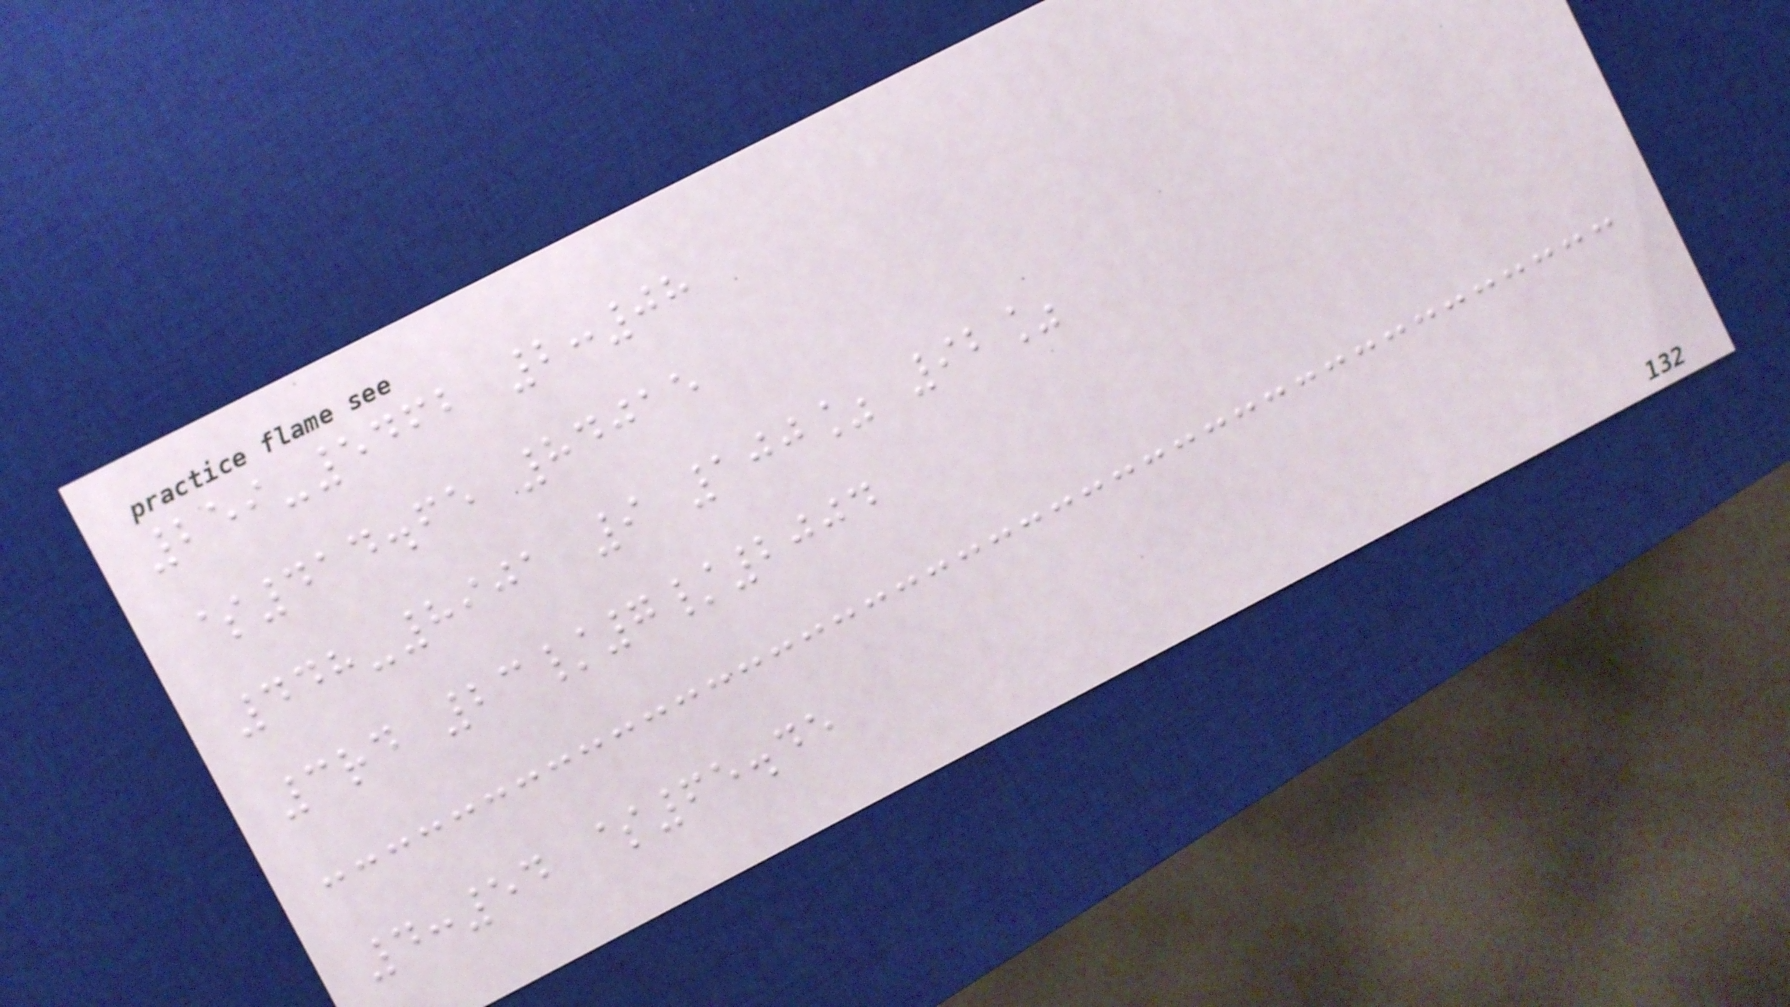259-5462 2:08
$414.65 84015
448-8901 9 100% 92%
3rd 23/7/2004
4:54 $65.45
